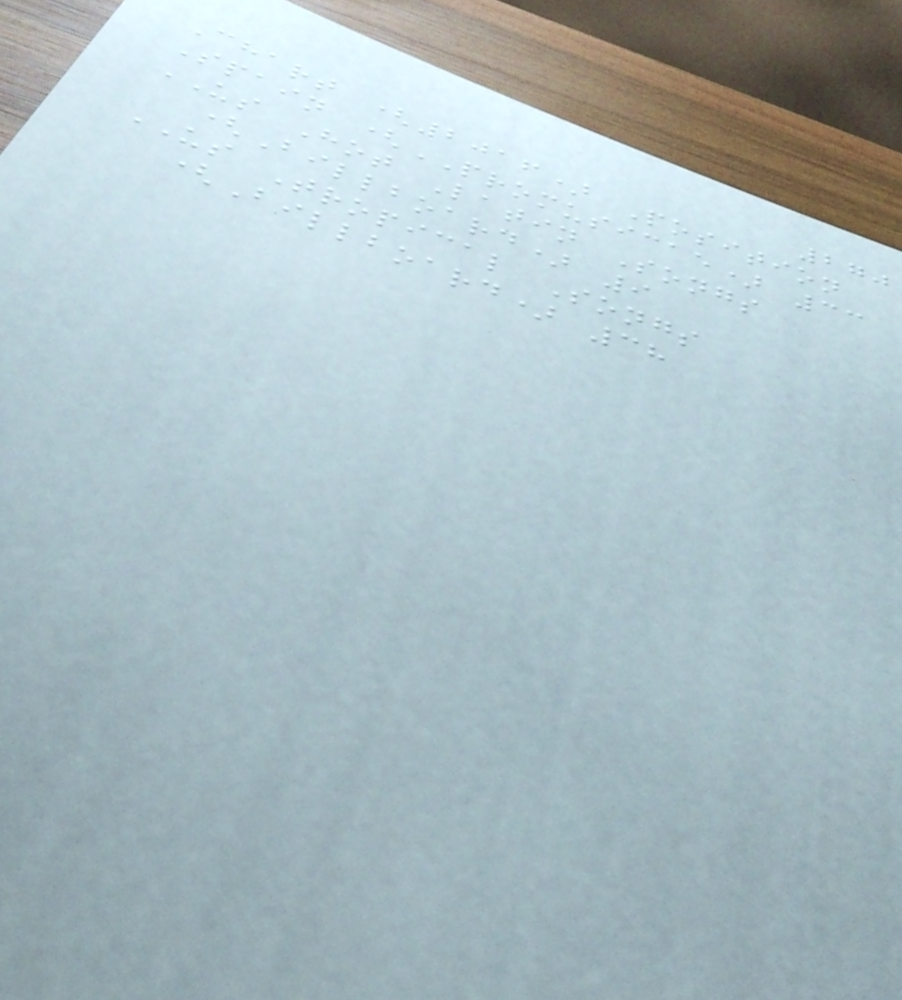270
Chart (2016) Position
Spain (PROMUSICAE) 33
US Hot Latin Songs
(Billboard) 9
US Tropical Songs
(Billboard) 38
